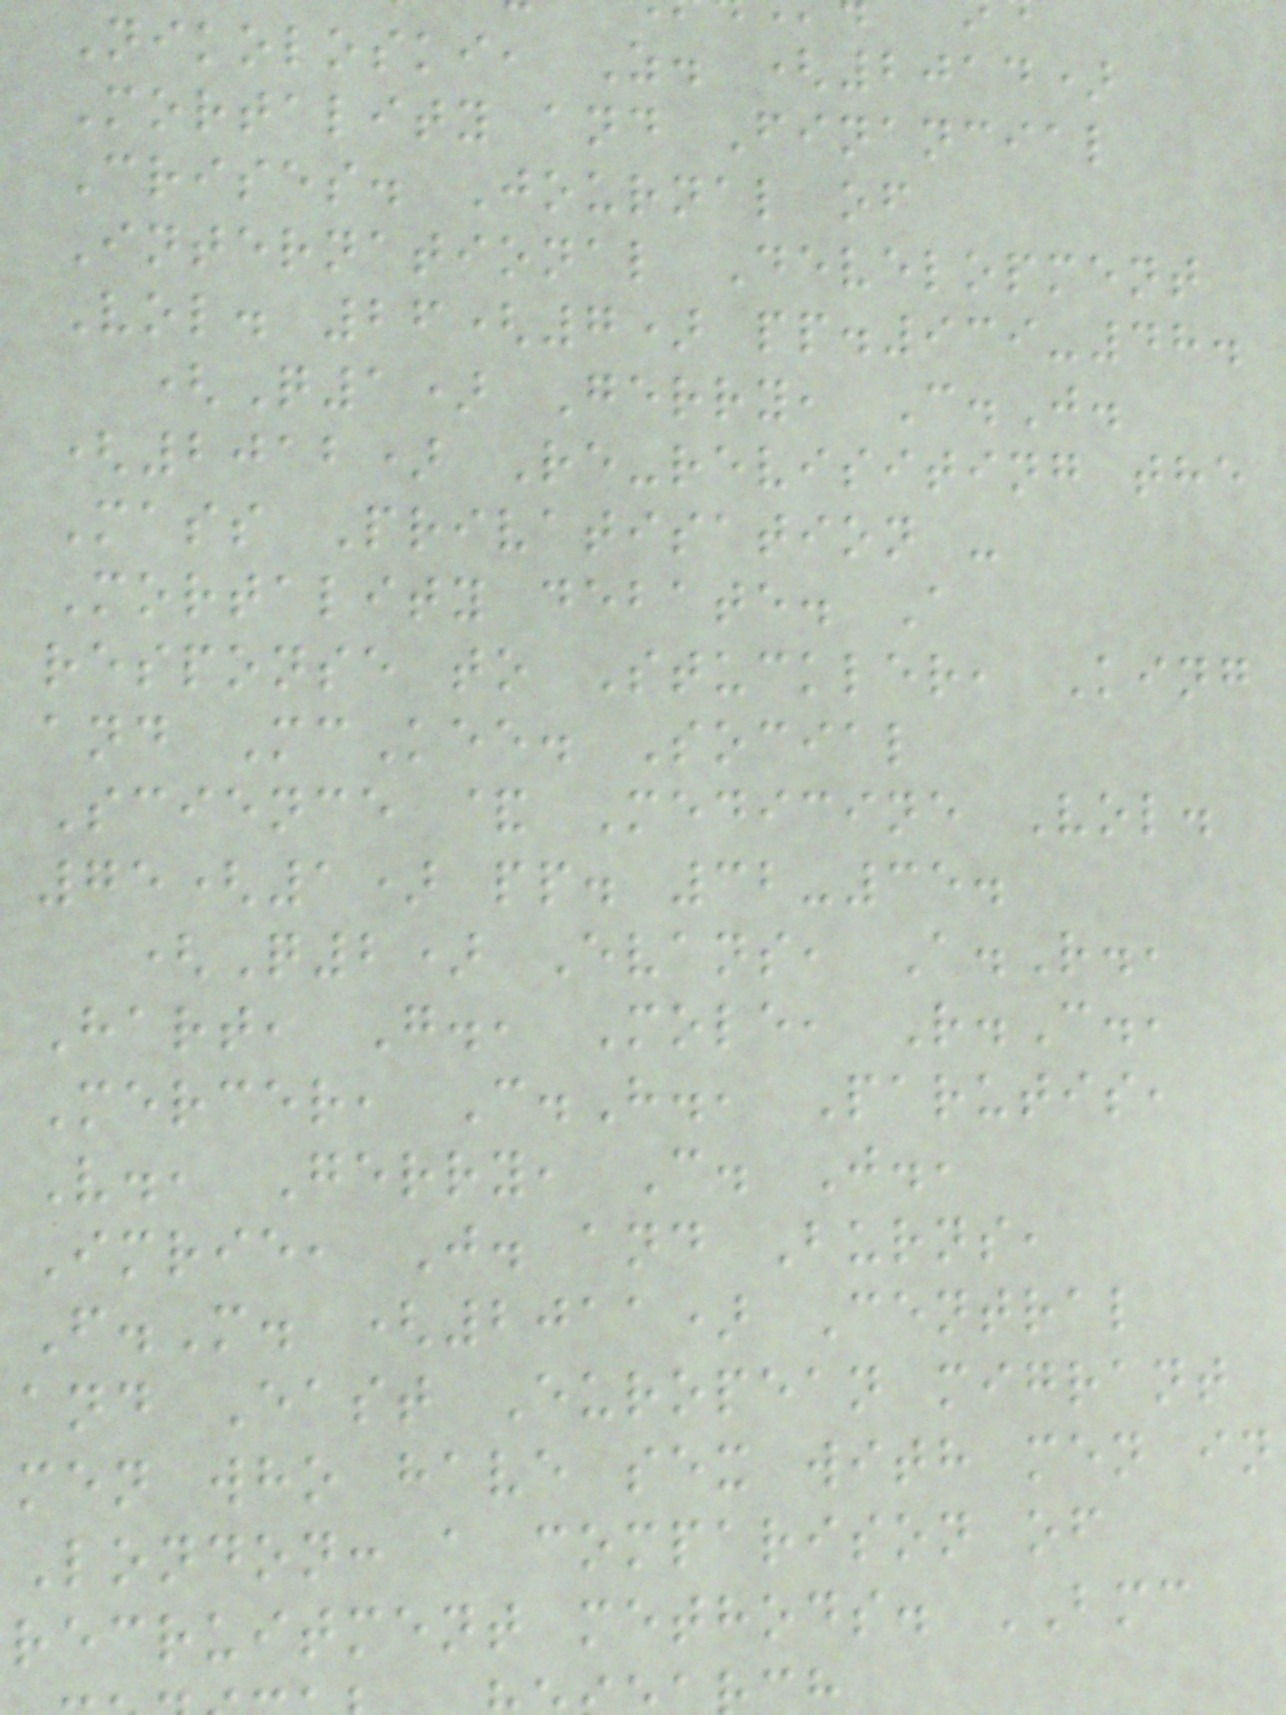Nikoloski, Z. (2014)
Mortality and Financial
Crises. Journal of
International Development
Vol. 26(7) pp.939-48.
(Q1) Gerry, C.J.
(2012) Re-revisiting the
Mass Privatisation -
Mortality debate. A
response to Stuckler, King
and McKee. Social
Science & Medicine Vol.
75(1) pp. 32-35.
(Q2) Evans, A.R.,
Hart, G., Mole, R.C.,
Mercer, C.H., Parutis,
V., Gerry, C. J.,
Imrie, J. and Burns,
F.M. (2011) Central
and East European migrant
men who have sex with men in
London: a comparison of
recruitment methods. BMC
